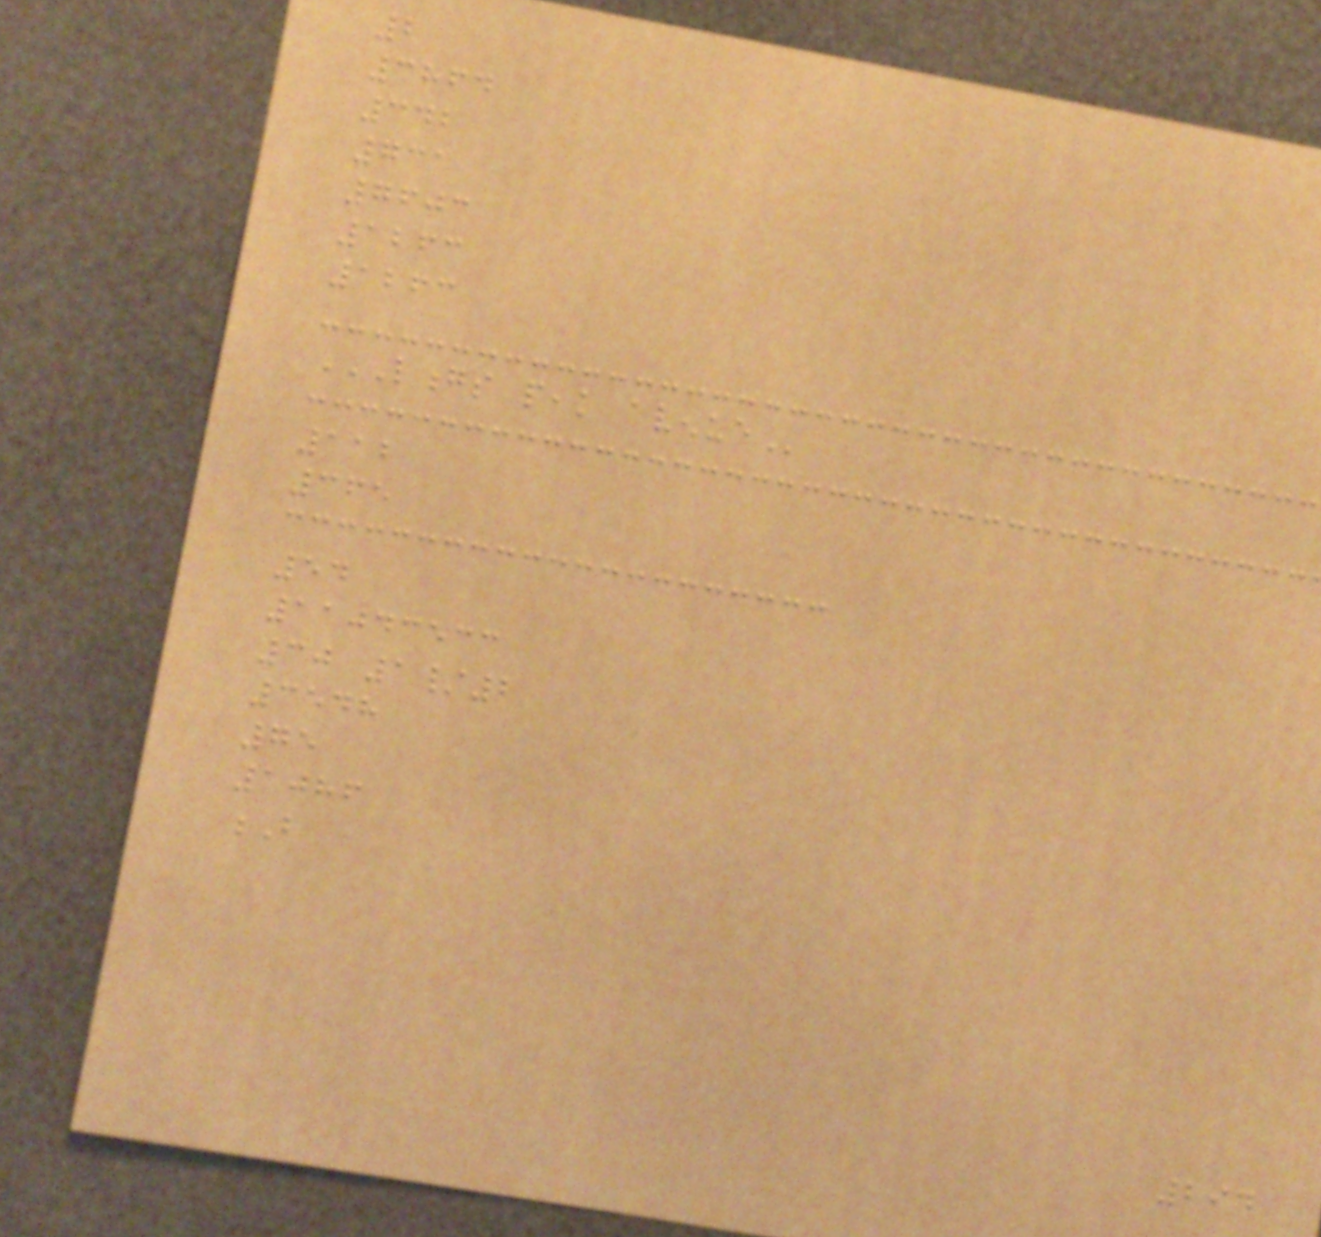2
3864
342
731
7603
1263
1263
LONGS PEAK AVENUE
112
365
54
11043533
30 1/2
3548
75
1086
B
294
